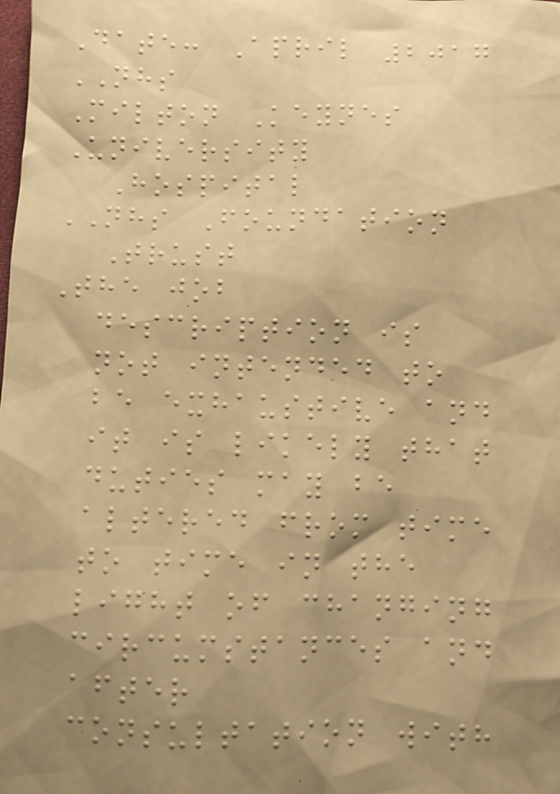Date: April 2017
NHS
Milton Keynes
University
Hospital
NHS Foundation
Trust
The job
description is
not intended to
be exhaustive and
it is likely that
duties may be
altered from time
to time in the
light of changing
circumstances and
after
consultation with
